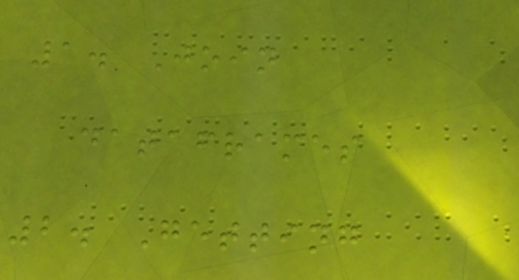1. Join
dataframes
2. Getting
